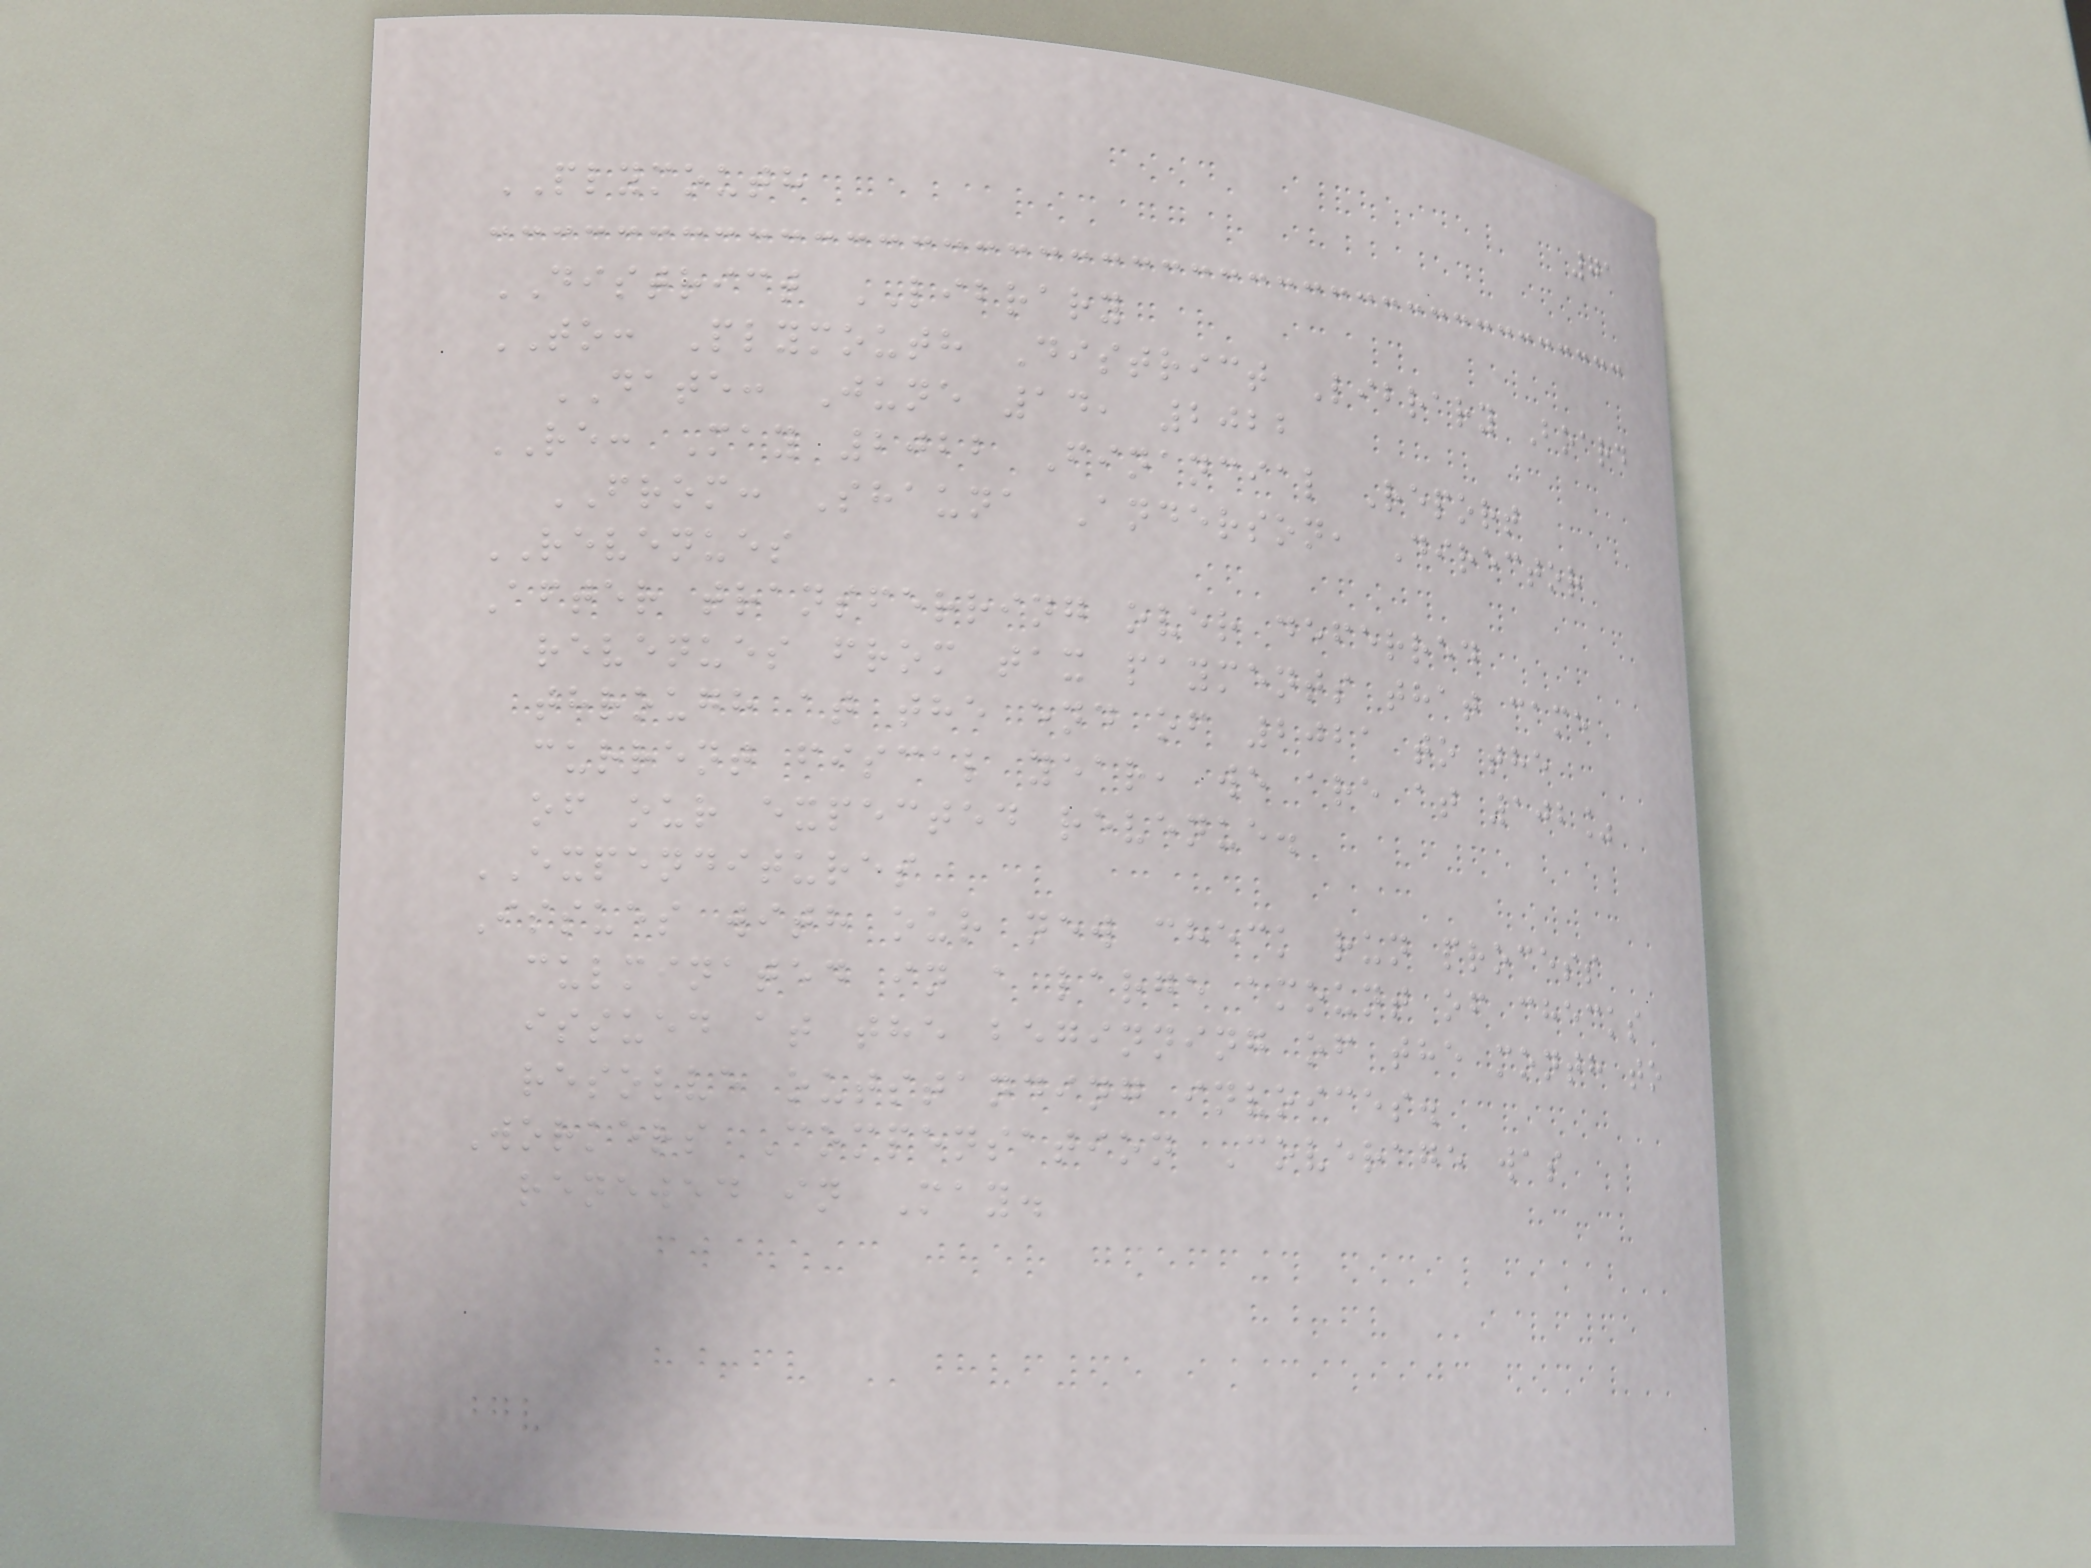71
PLYMOUTH
DISTRICT LIBRARY
TO: Plymouth District Library Board
DATE: June 14, 2022
RE: May 2022 Financial Report
FROM: Shauna Anderson, Director
REVENUES
After transferring over deferred
revenues from tax payments that came
through at the end of 2021 to the
current fiscal year, we are at 102%
of our expected revenue.
EXPENDITURES
Issues with our new check run process
culminated in a large amount of checks
issued at the beginning of the month to
resolve outstanding invoices.
Workers Compensation Coverage was
renewed in May.
